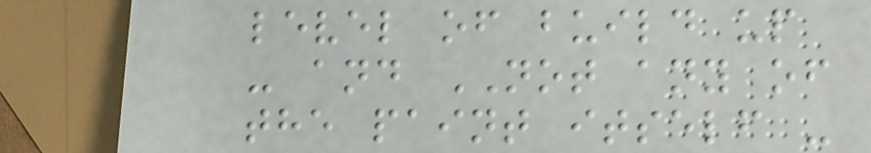level of build up
- and NOT any of
the paint itself -
